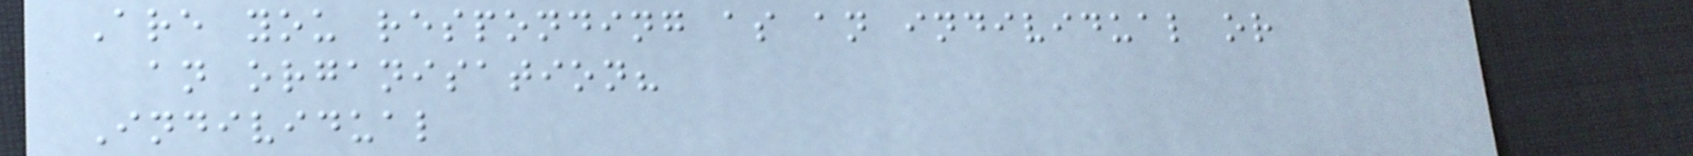Are you responding as an individual or
an organisation?
Individual
